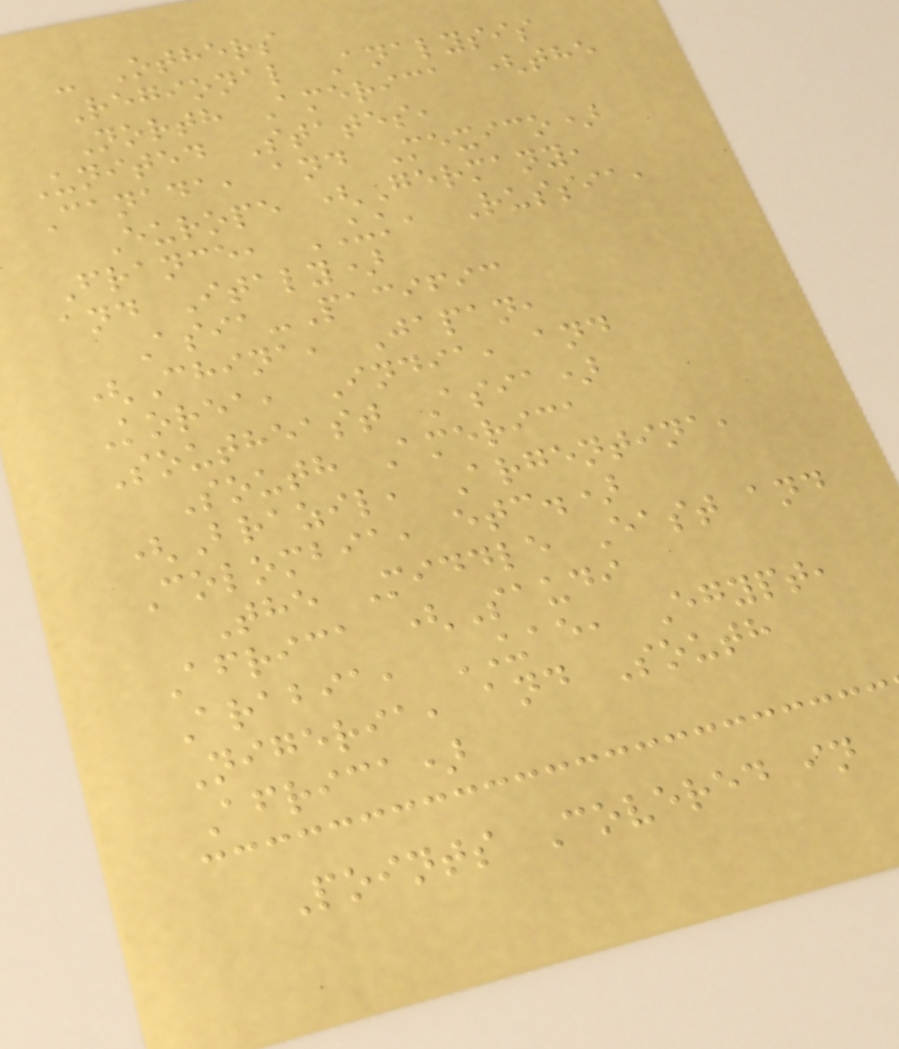- Others
Regional Analysis
North America (the
United States,
Canada, and Mexico)
Europe (Germany,
France, UK, Russia,
and Italy)
Asia-Pacific
(China, Japan,
Korea, India, and
Southeast Asia)
South America
(Brazil, Argentina,
Colombia, etc.)
The Middle East and
Africa (Saudi
Arabia, UAE, Egypt,
Nigeria, and South
Africa)
Points Covered in
